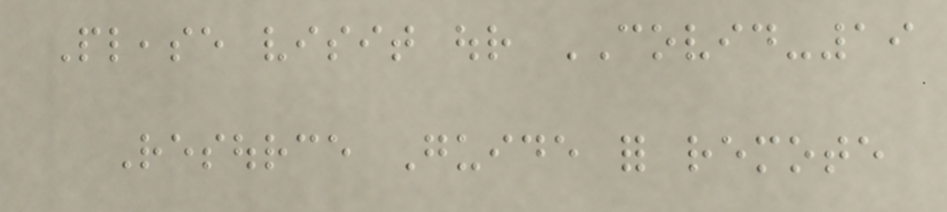Please visit our COVID-19
Resource Guide for remote
